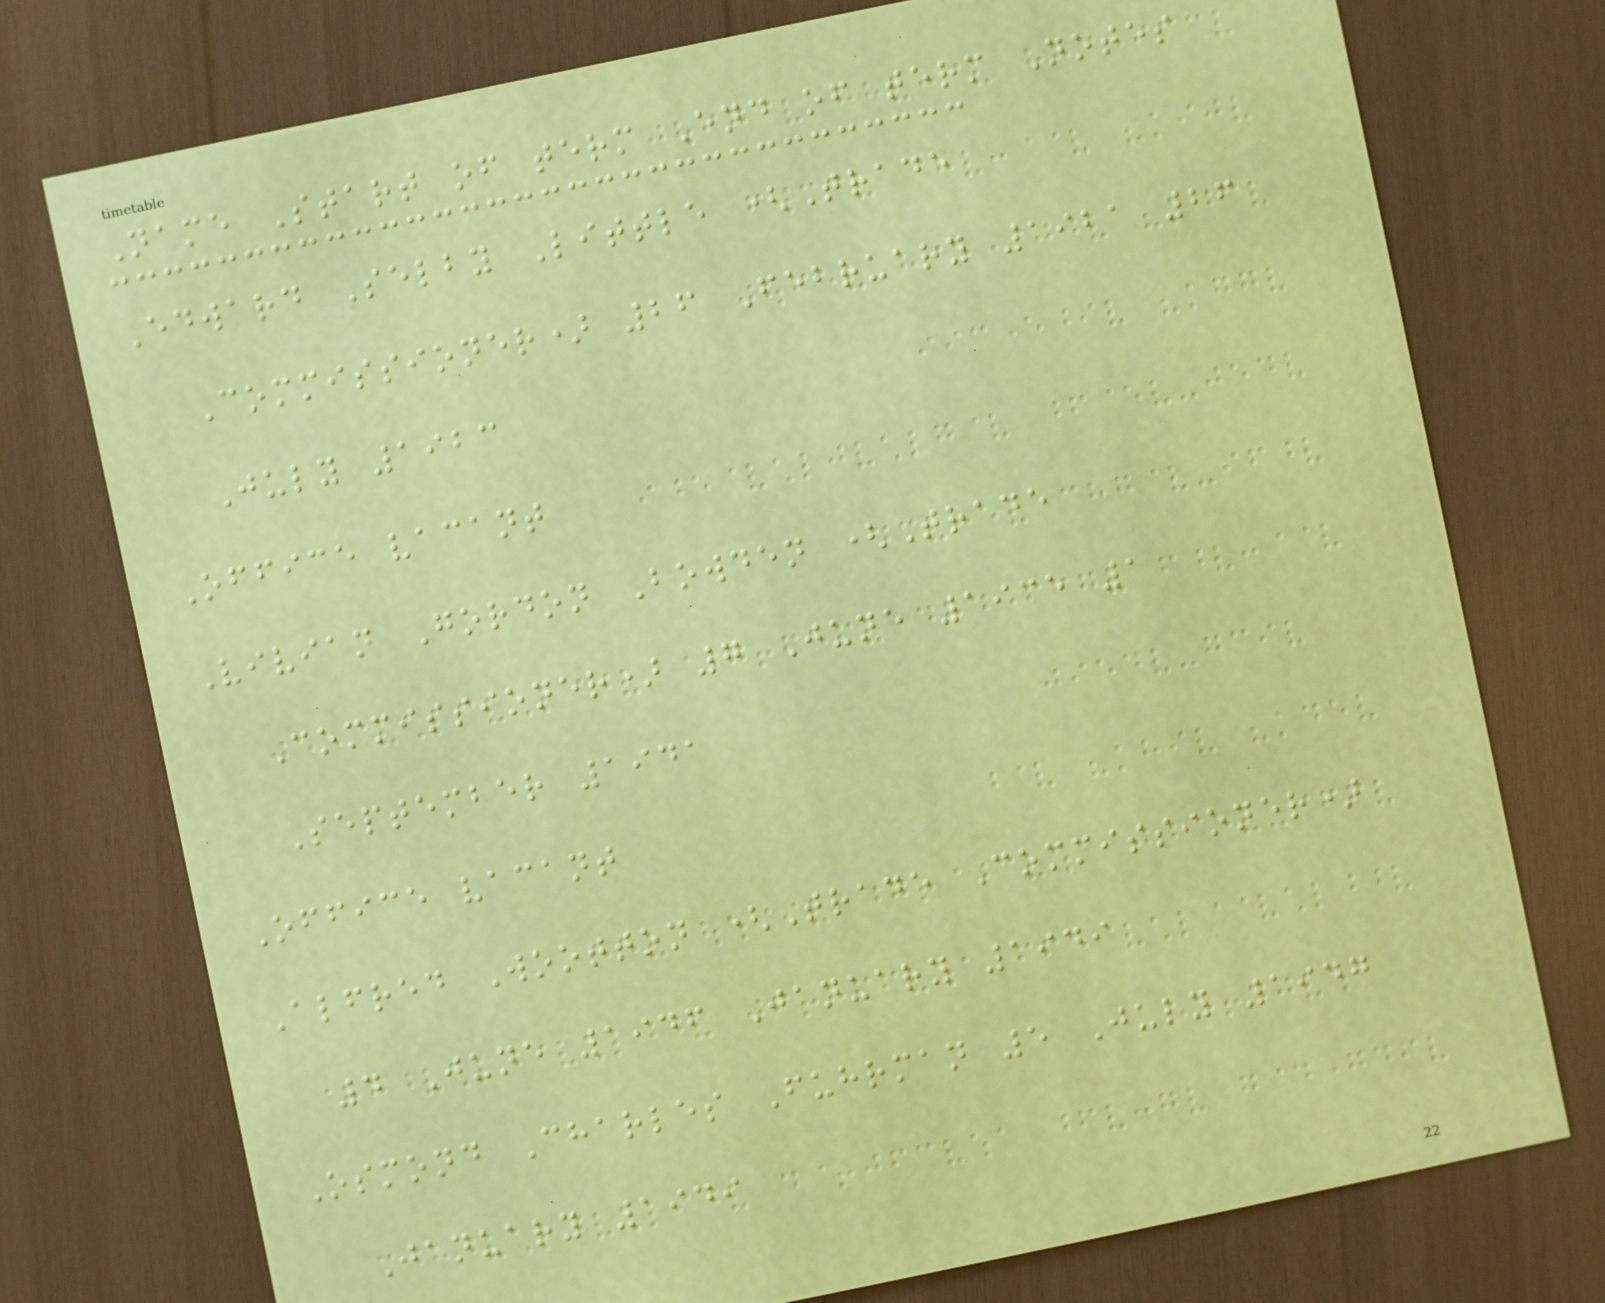Name Start of term End of term Notes
Edward Selby Little (Trade
Commissioner) 26 February 1921 26
July 1923
Office vacant
Vivian Gordon Bowden (Trade
Commissioner) 7 June 1935 1
September 1941
Office vacant
Alfred Wootton (Trade Commissioner)
4 June 1946 January 1949
Osmond Charles Fuhrman 5 July 1947
January 1949
